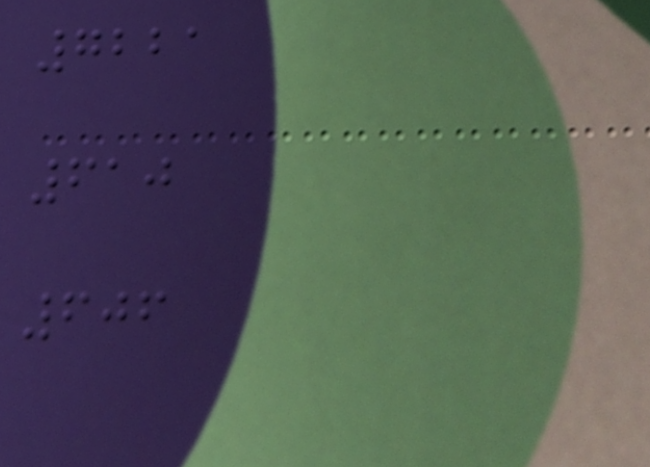7221
610
606
